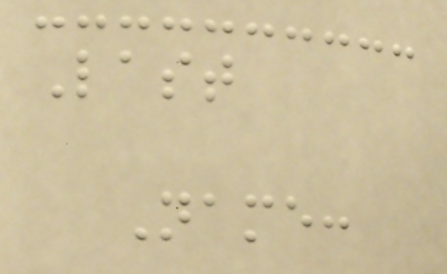Last
Name:
